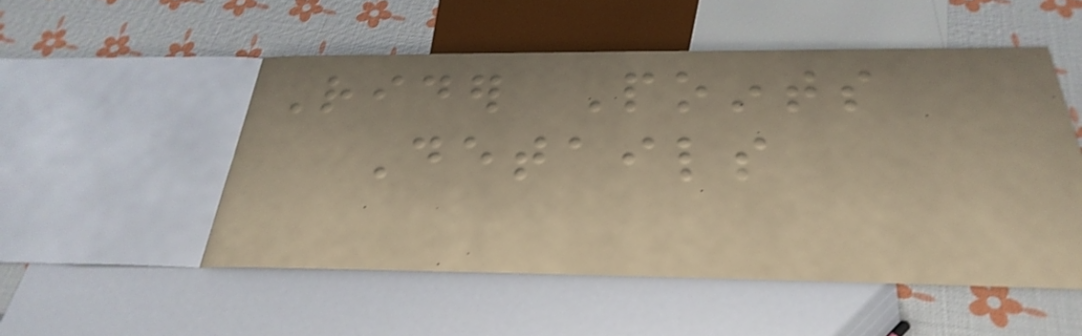Rider Points
Details
